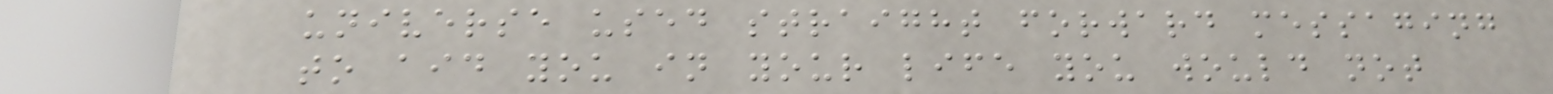universe used straight forward messaging
to aid you in your life you would not
